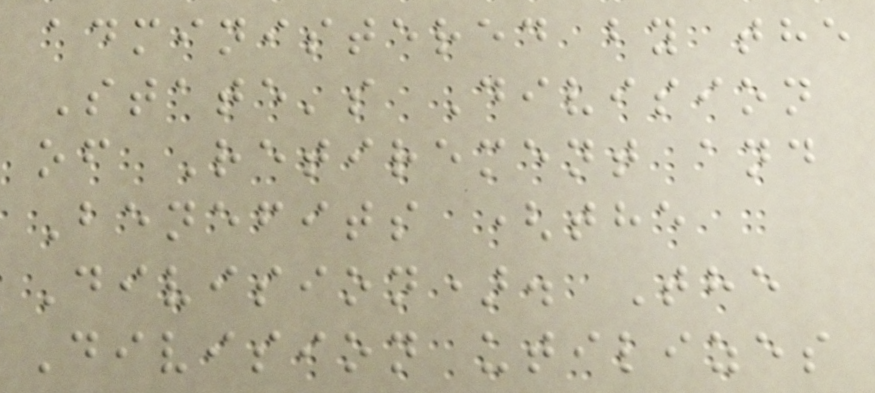administered by the
State's Division
of Retirement and
Benefits (the
Division). The
Division utilizes
